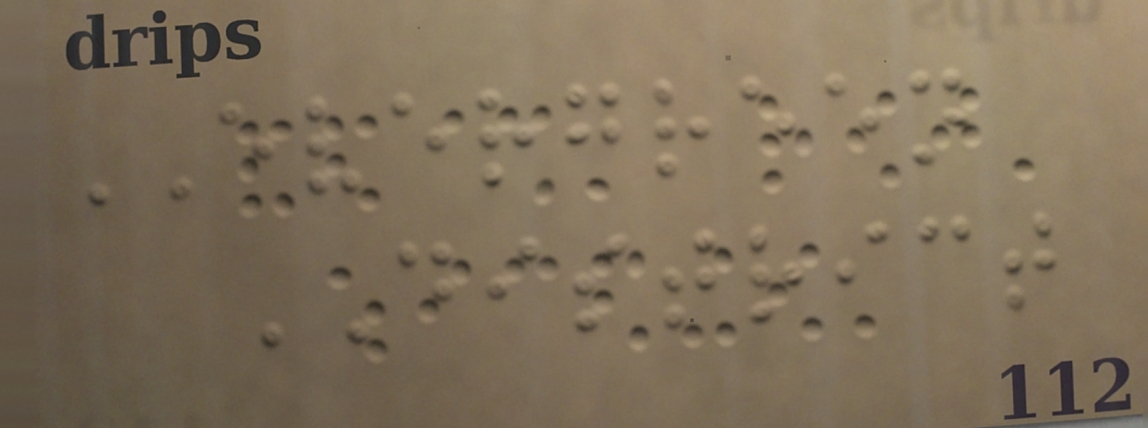EVERGREEN
DISTRICT
